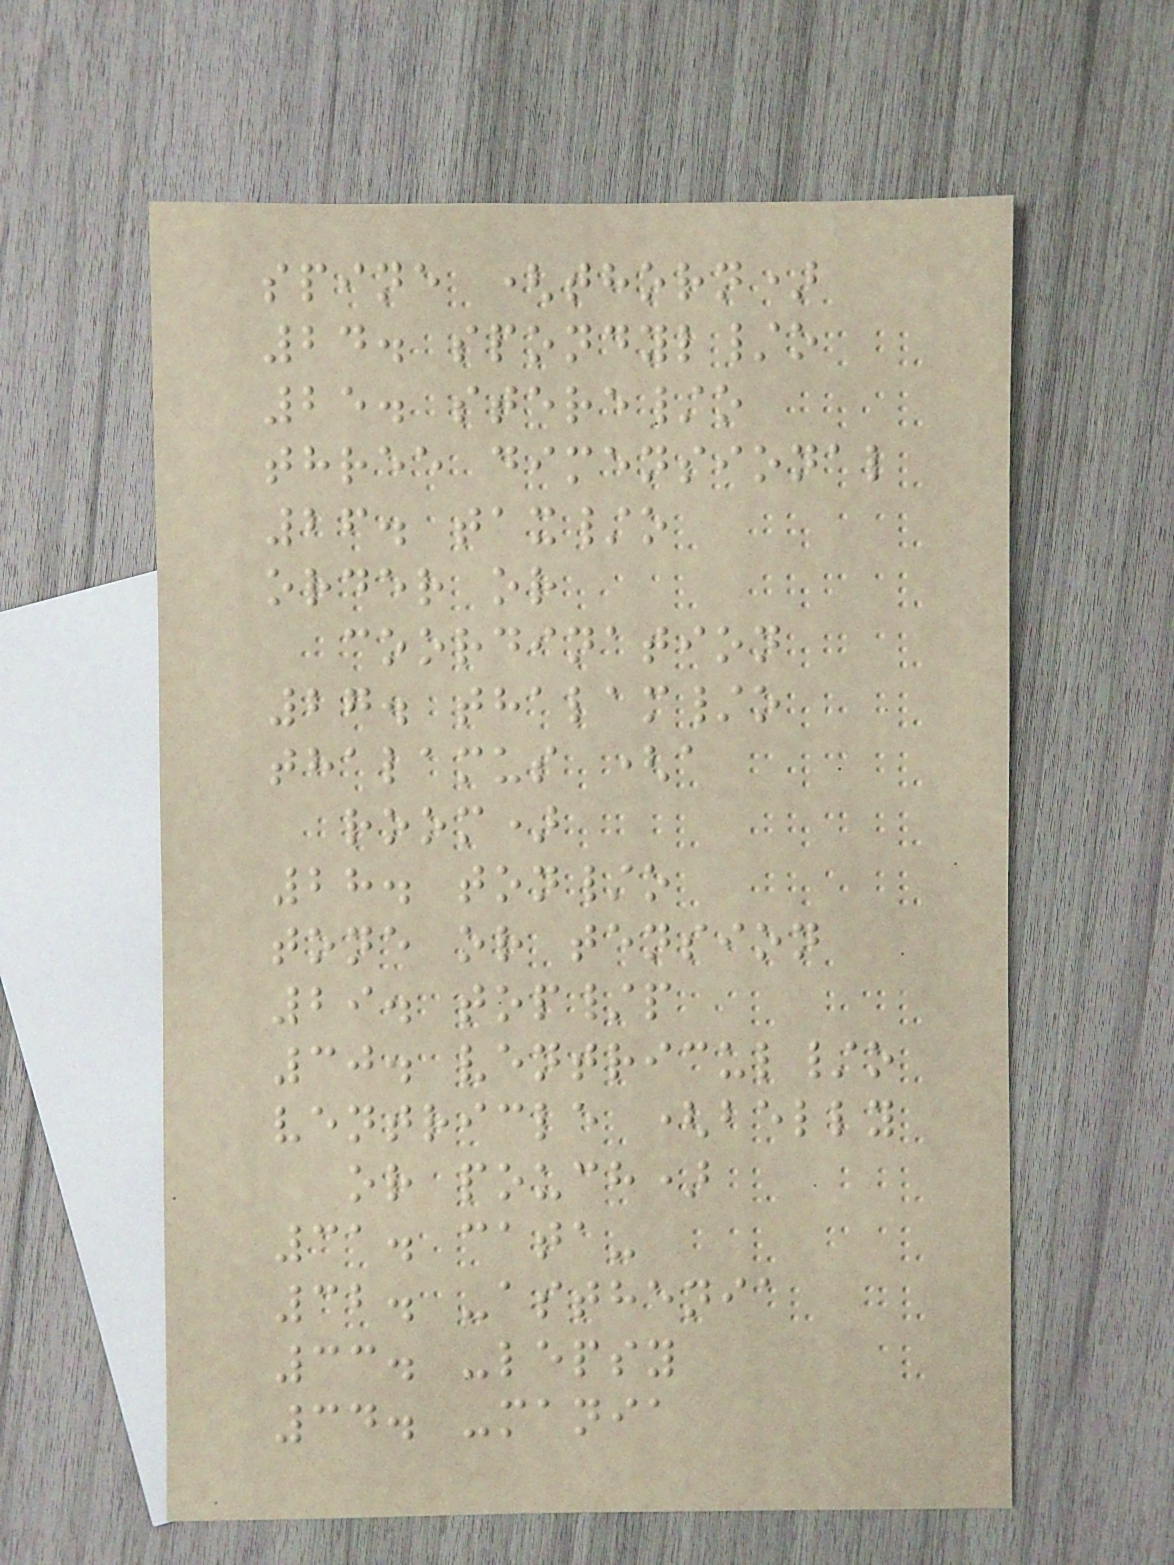spine (thorn)
24. spondyl/o
25. stere/o
three dimensional
26. tax/o
order or
coordination
27. thalam/o
thalamus (a
room)
28. ton/o
tone or tension
29. top/p
30. ventricul/o
ventricle (belly
or pouch)
31. cata-
32. -asthenia
33. -lepsy
34. -mania
